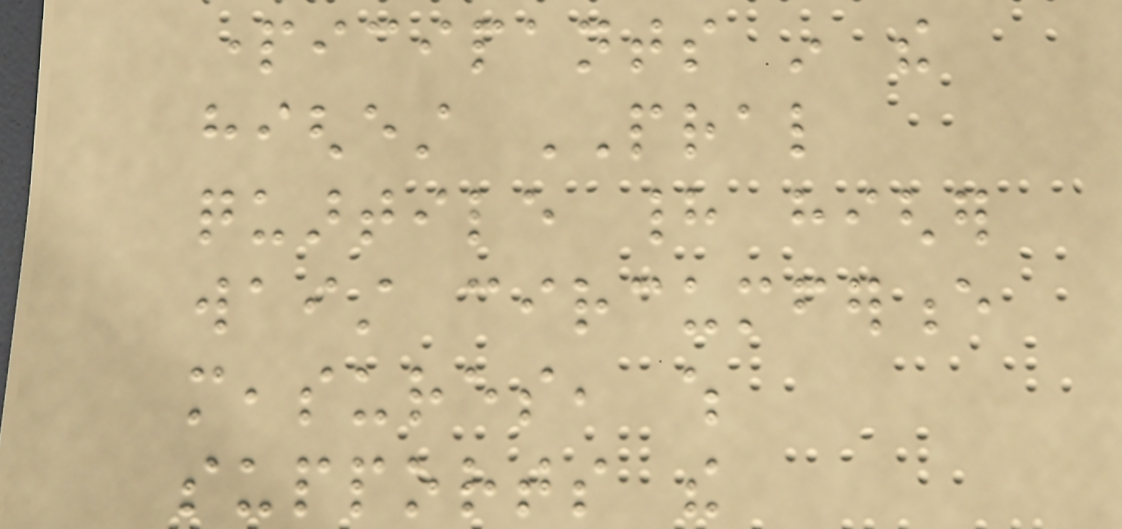participants in the
highest PRAL
quartile had higher
waist circumference
measures, which
supports the
